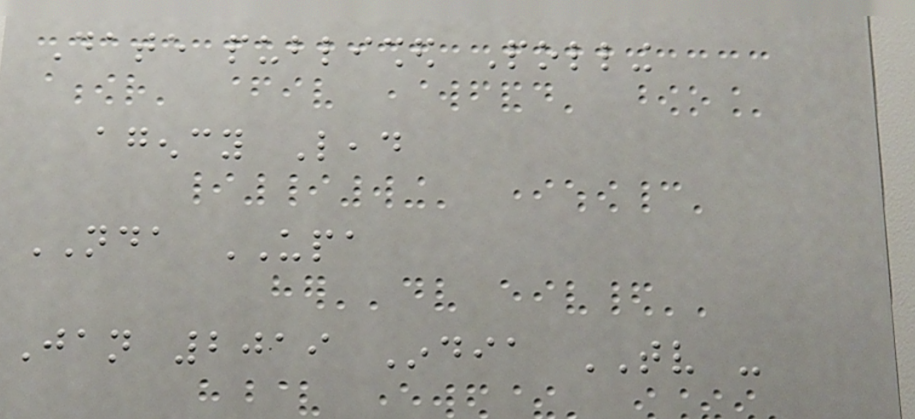Date published Polling
agency Lead
NDA UPA
Jan 2019 India TV -
